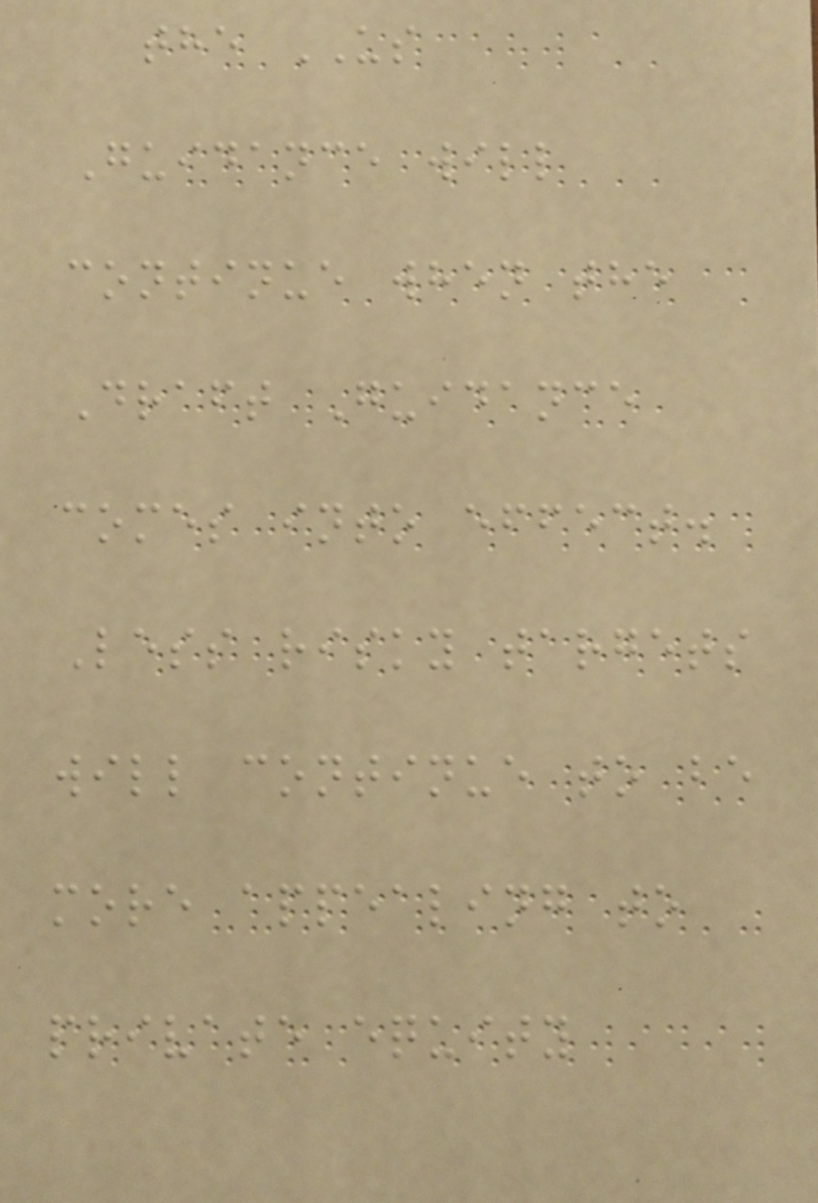the US
Guidance will
continue when the
Draft Guidance
comes into effect.
Less risky targets
will continue to be
more appealing to
private equity
